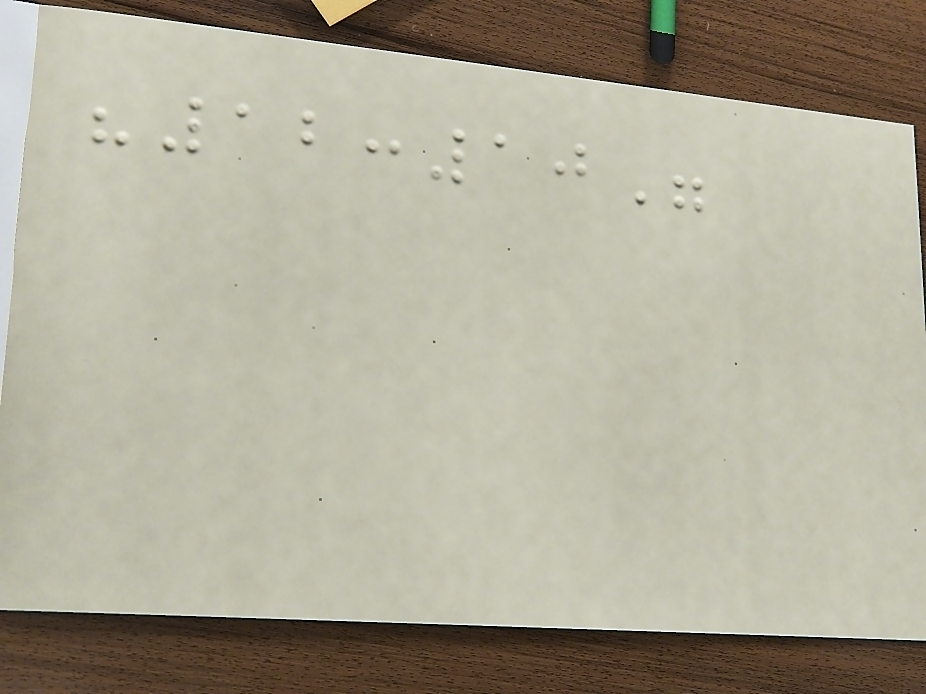"12:10"
